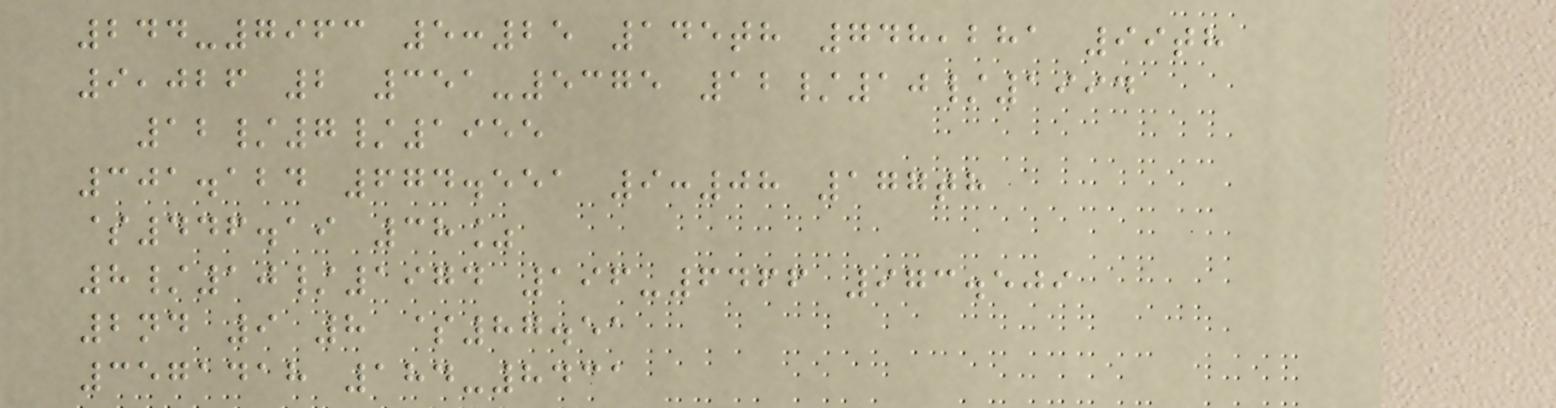244-7963 5:25 145th 748,281 99th
9,026 2 351-5375 12/10/1994
12/7/1955
301.124 674.551 9:08 177th
$446.19 38%
8/10/1974 196-6466 973.509
2nd 9 8 $87.51
3571418 184-8431
